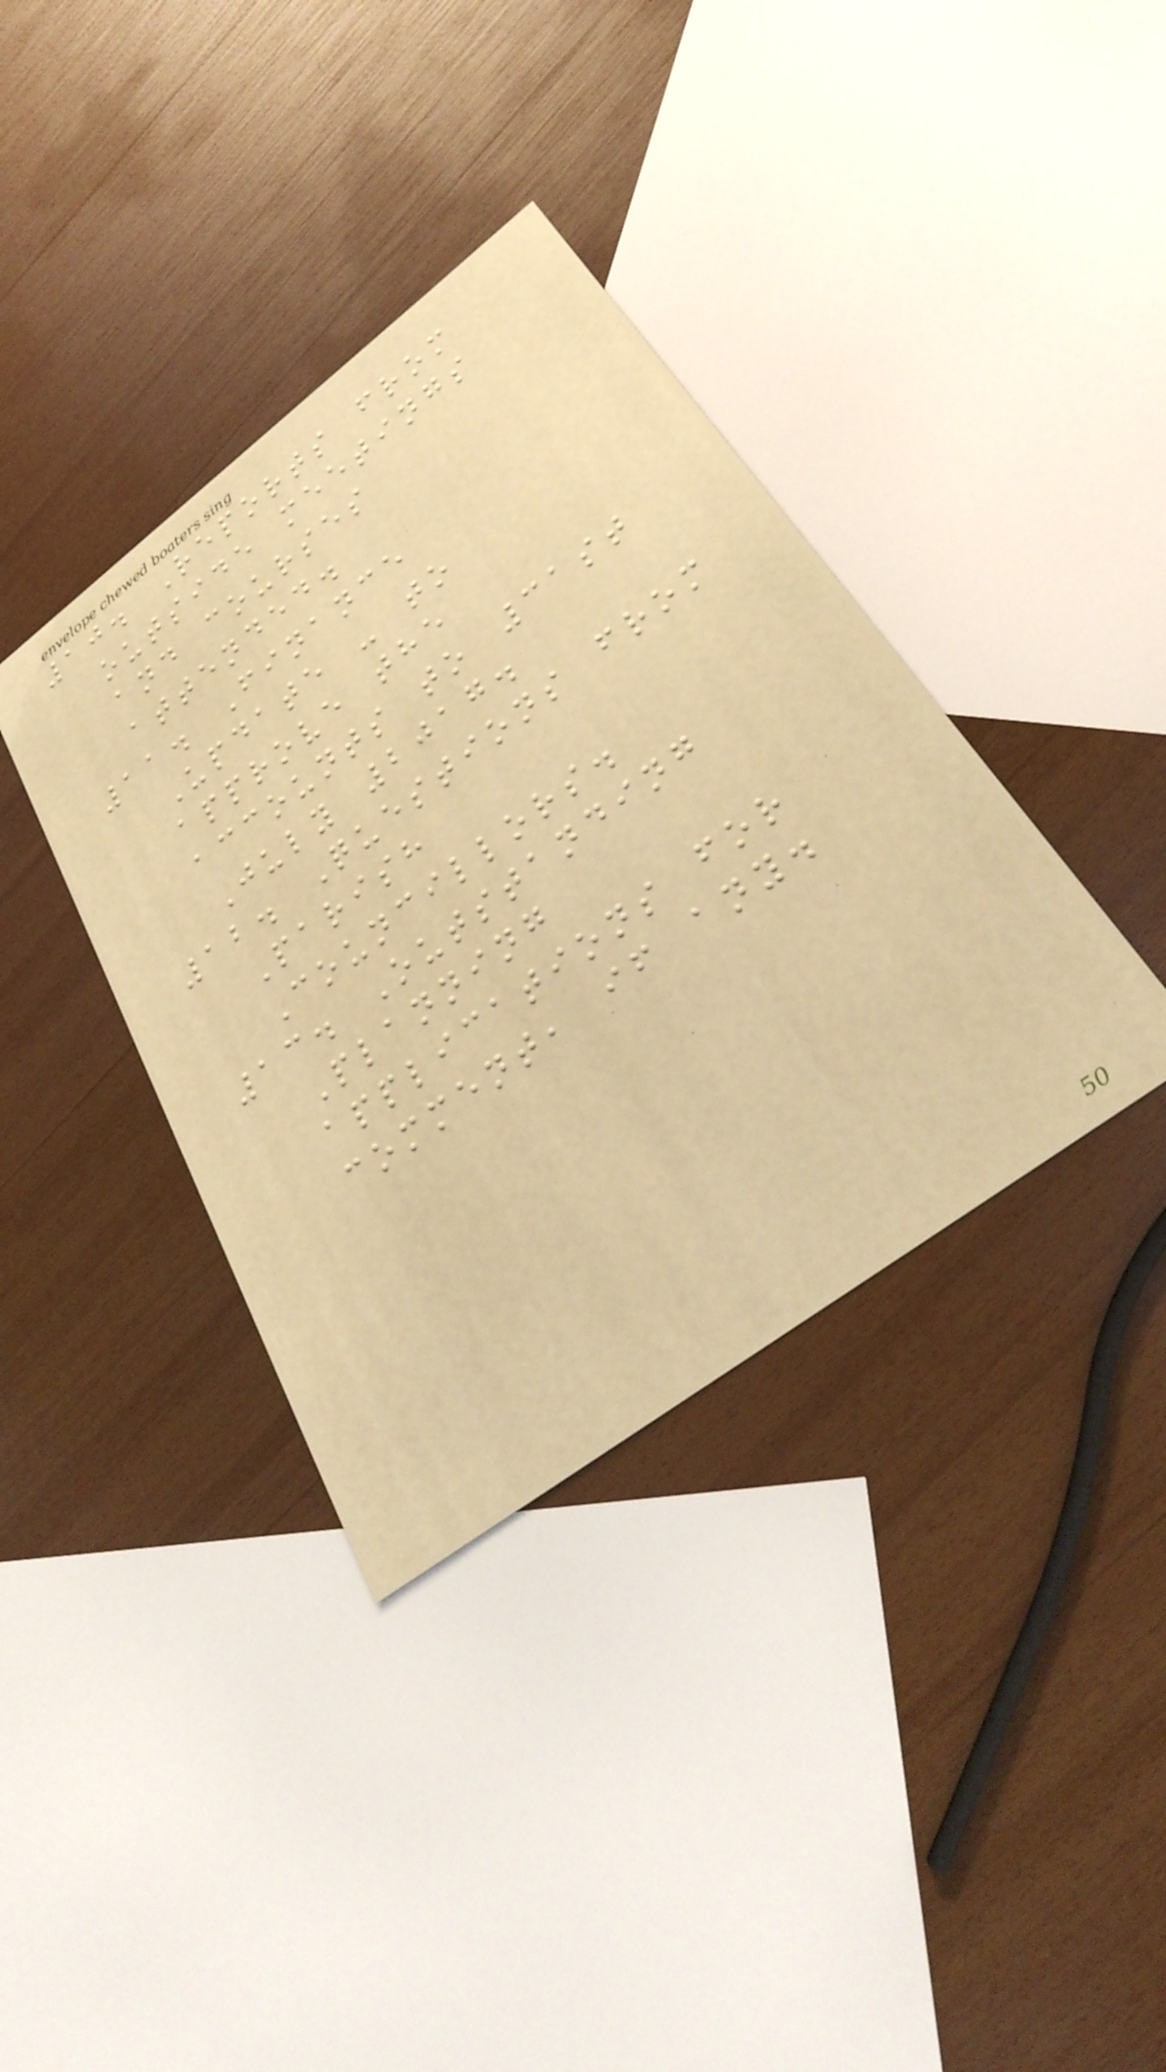10. Reports from
outside meetings
and courses
attended.
11. Finance
Update - to
approve the
accounts to 31st
July 2017.
12. Questions from
Parish
Councillors.
13. Outstanding
Planning
applications for
comment, if any.
